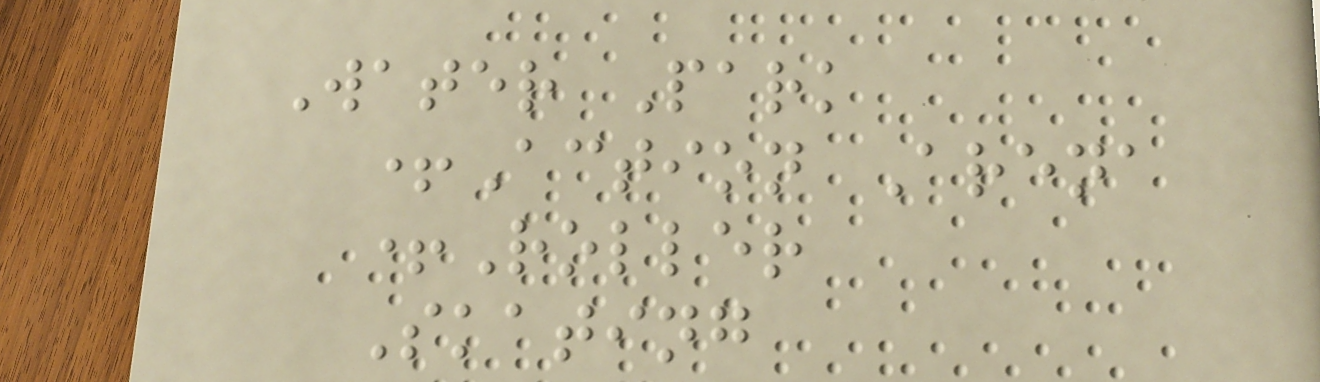Water Park
+Action Arena
+Roller
Skating
